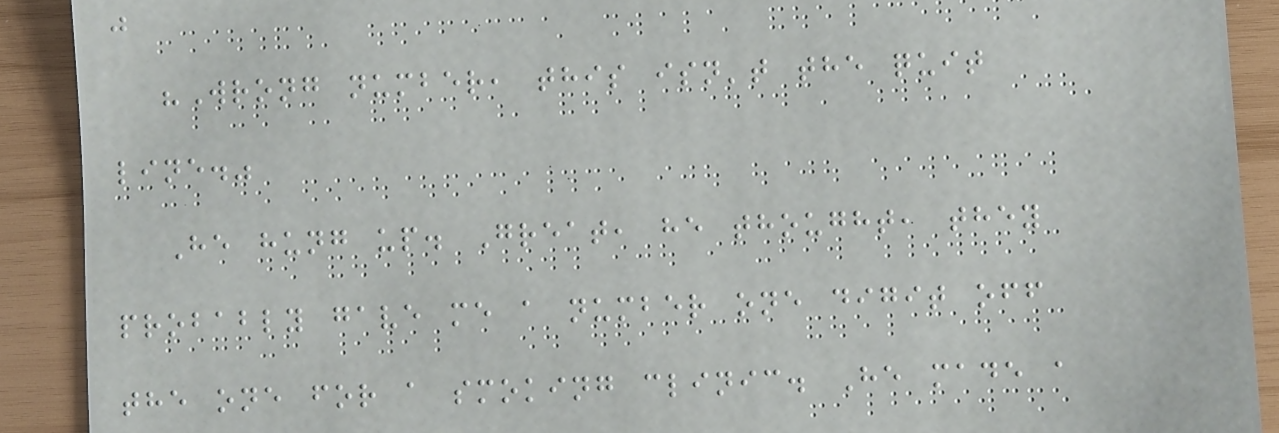"
"Wrong number, this isn't the quit
line."
He hung up. Great, he thought, they
probably gave me a number one digit off
the one for a smoking clinic. He made a
